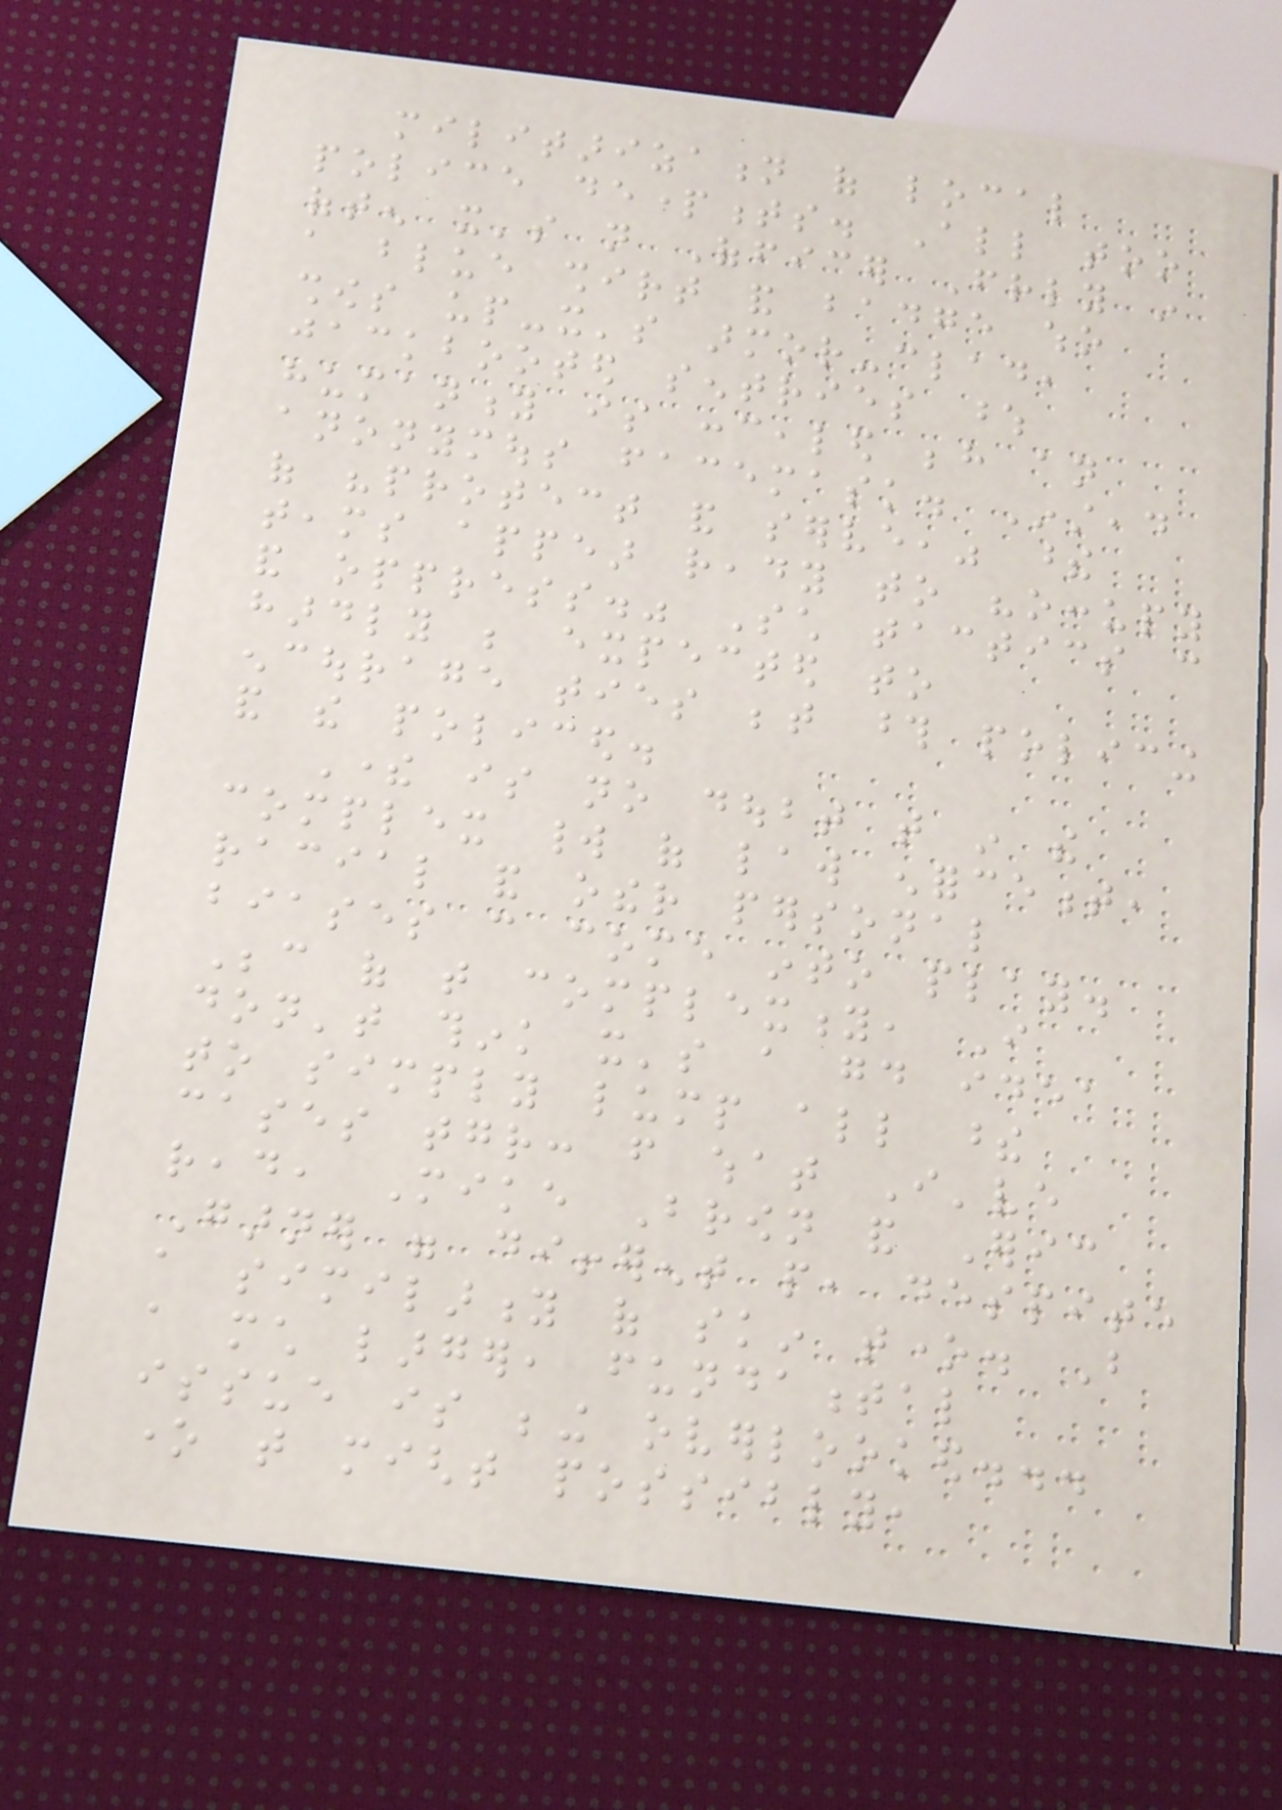militarization of local
police departments. All too
often it's not Officer Friendly in
a blue shirt and badge who
shows up-it's armor-clad,
jackbooted sentries whose
humanity is concealed behind an
anonymous facemask. Instead
of "protect and serve," these
teams appear ready to "occupy
and oppress." Such tactics can
hardly be expected to
encourage ties between those policing
and the policed.
There is no doubt that in the
complex world of law enforcement,
racial and other personal
biases can come into play.
Because of that complexity, I
don't think it's a good idea
to simply lump all these
cases together: from what I've
read, Mike Brown and Eric
Garner were different people, despite
a similarity of skin tone. But
a much larger, fundamental
issue is being overlooked...
one that might possibly,
